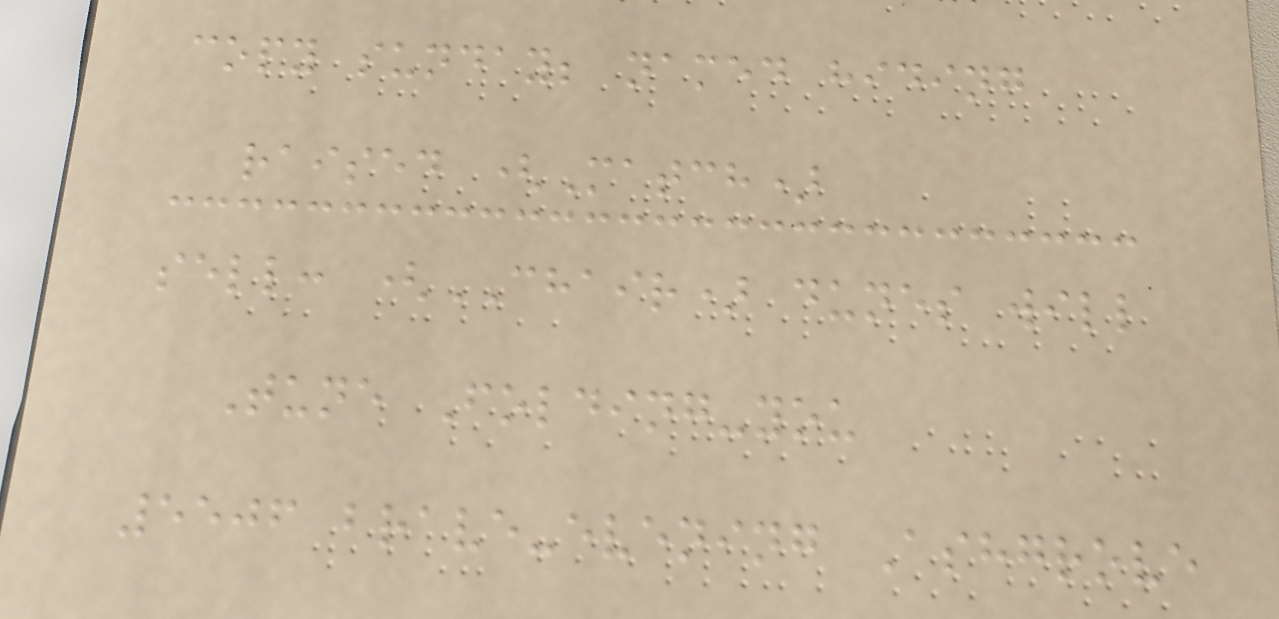copy sunday; named hiding
raised (Match)
sell: (CHAIR) dunes will
Tune Folding-you
5506 brave-evening Ashgrove
